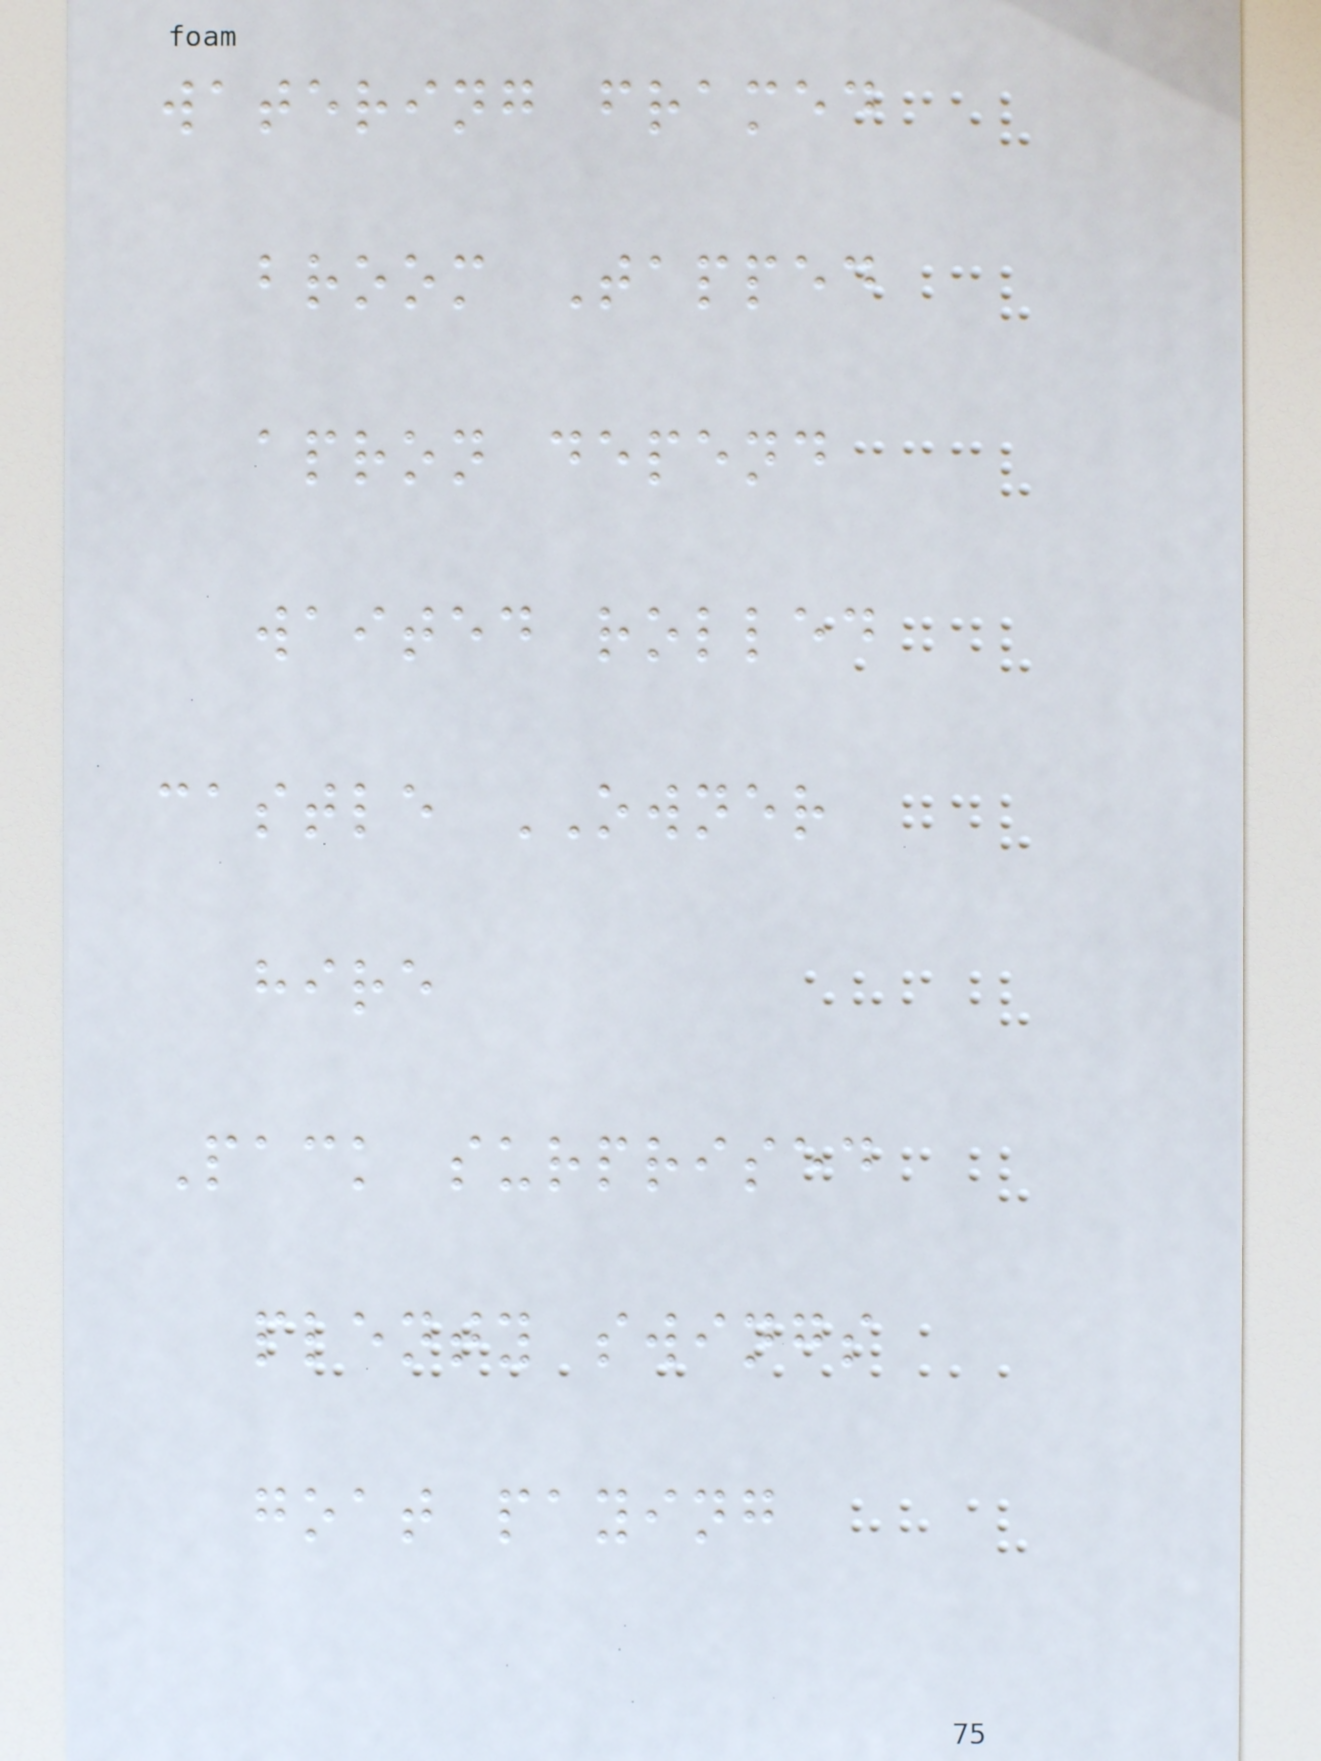watering framed
broom Tapped
apron depend
waited rolled
castle OWNER
hire
Pack surprised
plenty swings
goat paying
